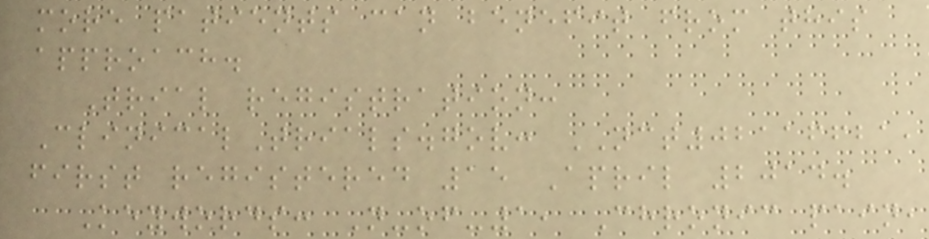more patients can benefit from this
approach.
Trial registration:
ClinicalTrials.gov: NCT02116621,
first registered 15 April 2014.
Keywords: N-of-1, Chronic pain,
